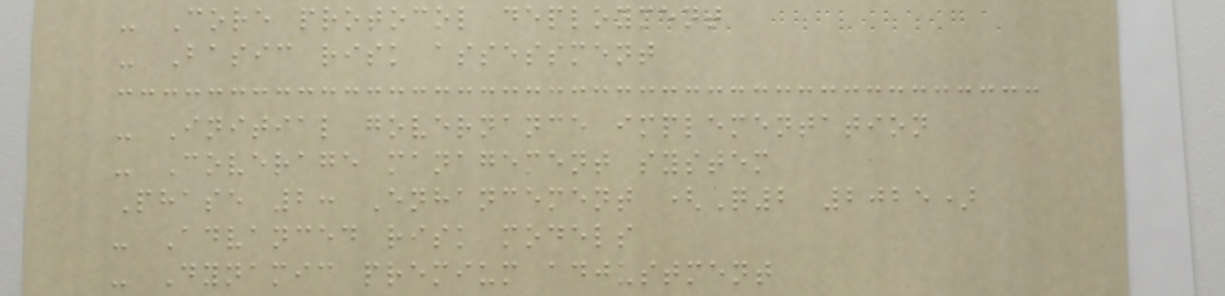- Core protocol deployment
- Basic risk assessment
- Initial governance implementation
- Coverage management system
Phase 2: Enhancement (Q2 2025)
- Advanced risk models
- Dynamic premium adjustment
